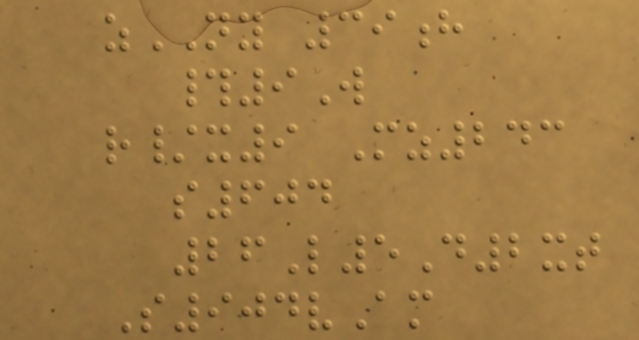zNY 39h
#9W
r/x9 Mz243
s604
26L5D2xt
S904vAm
